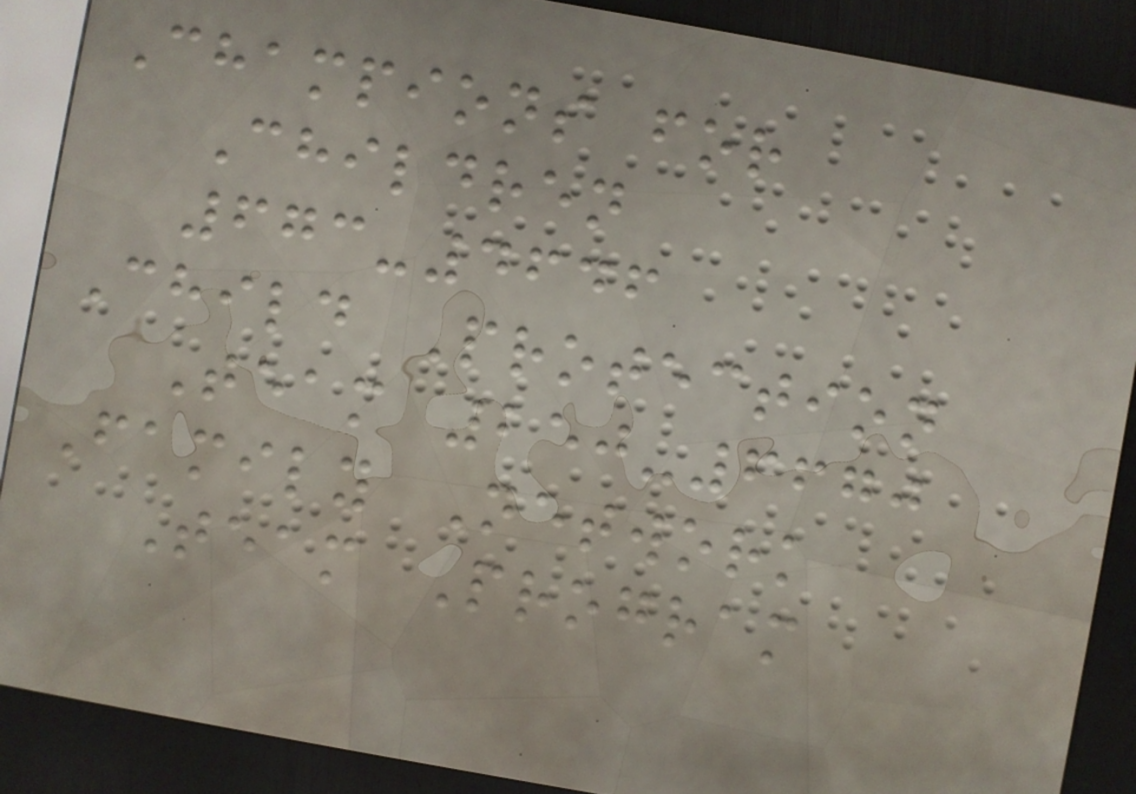Champions for
Children
673-4646
Child Protection
Team 250-6670
Family Network
Team Program
